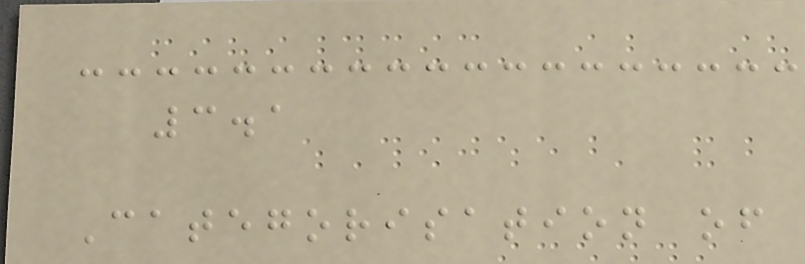3.1
Categorisation of
